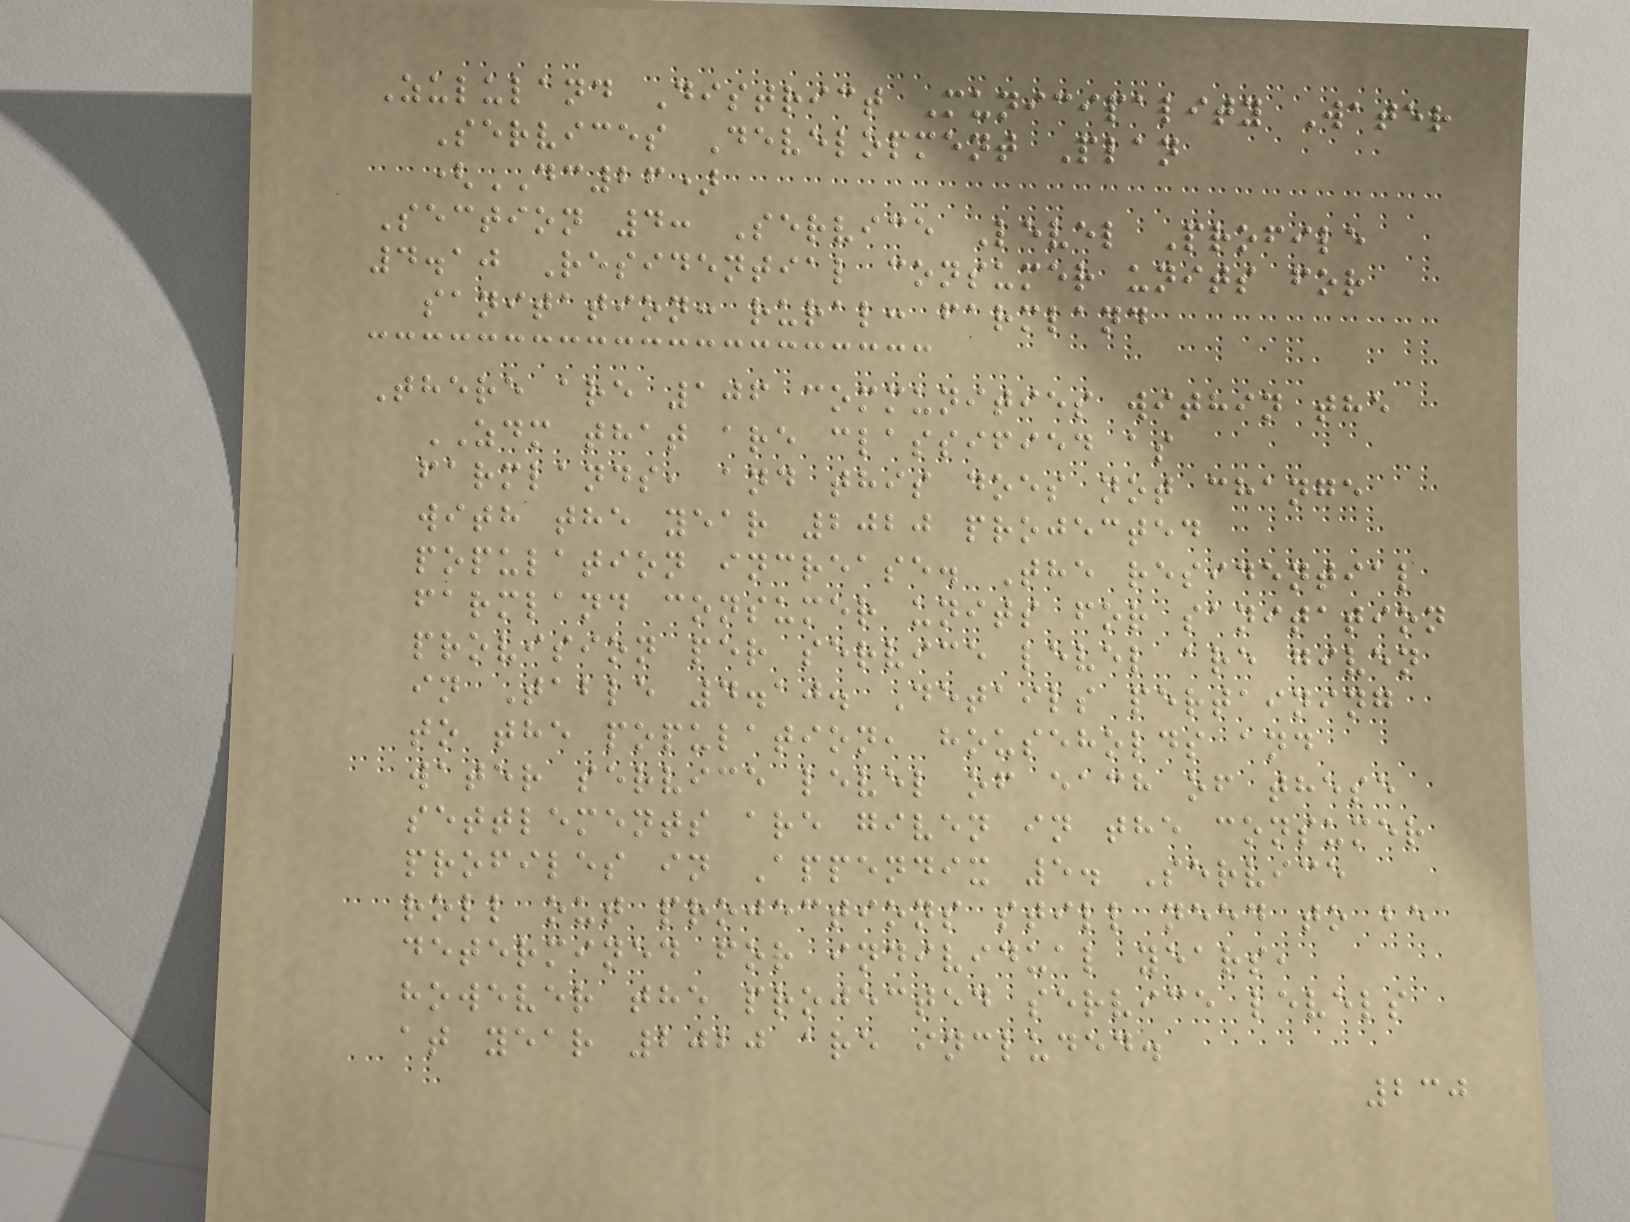Zululand District Municipality Water
Services Development Plan
(DC26)
Section 4: Service Level Profile
4.10 Residential consumer units for
sanitation: rural: farmland
There are 106 communities within the
ZDM that are classified as
farmlands, and this does not change
with the year 2020 projected
population increase. The residential
farmland consumer units for sanitation
provision per service level are given
in Table 4.10. Details pertaining
to the population, households and
water service level of each of these
settlements are given in the consumer
profiles in Appendix 5. Service
roll out projections still need to be
determined for individual years,
however the projected service levels
at year 2020 are included.
230
